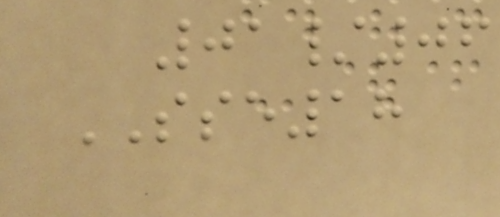01/06
SSE18
